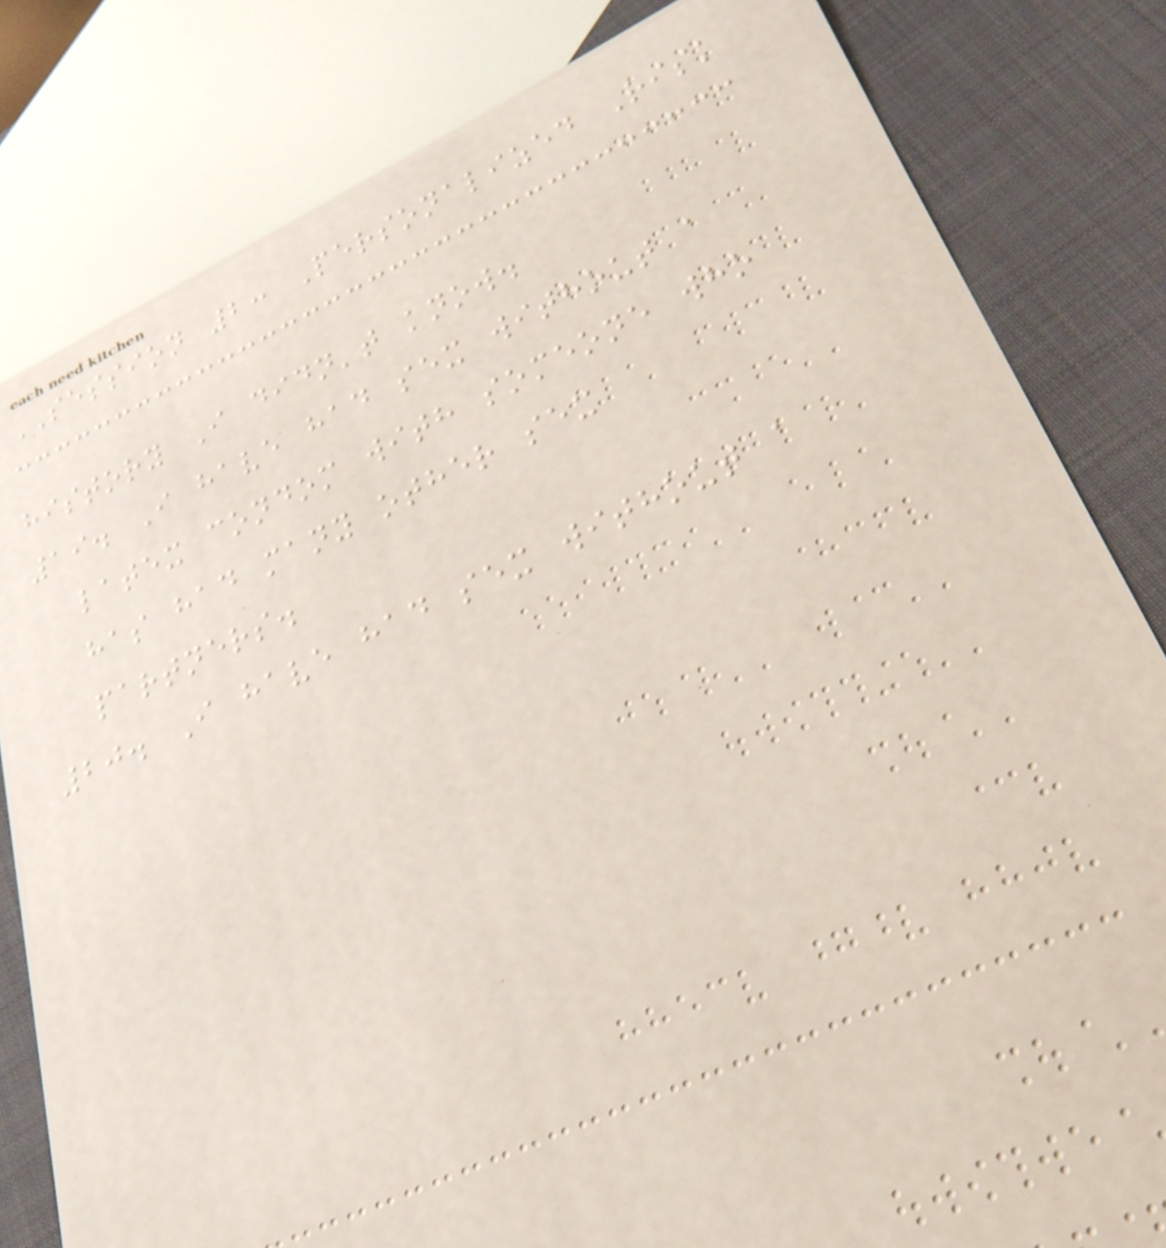SESSION 2: Personalized Risk
history I didn't know.
19. I have had sex without a
latex condom with someone who
has had many other sex
partners.
20. I have had sex without a
